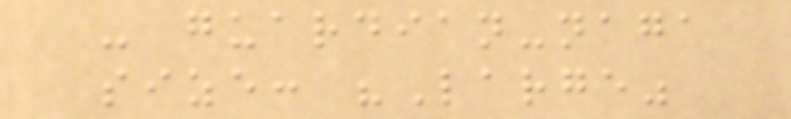- guardian-naga
size: "Large"
